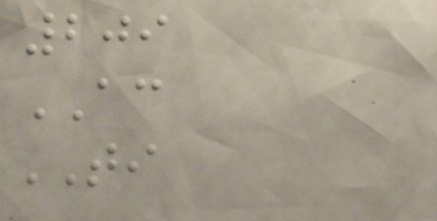209
AC
TI
